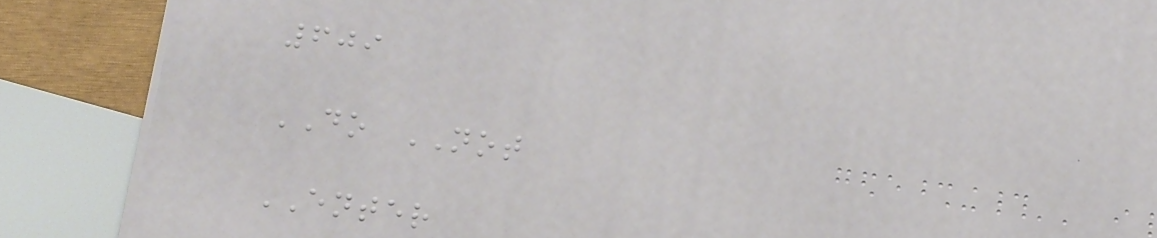609
DO NOT
ENTER
